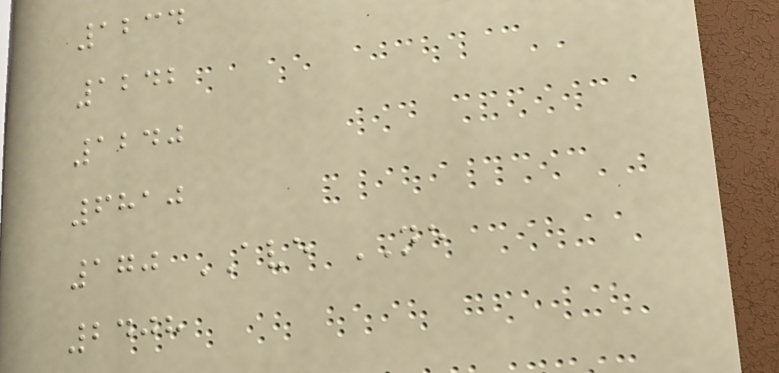1234
1242
1240
6810
170 AVE NE
2408
